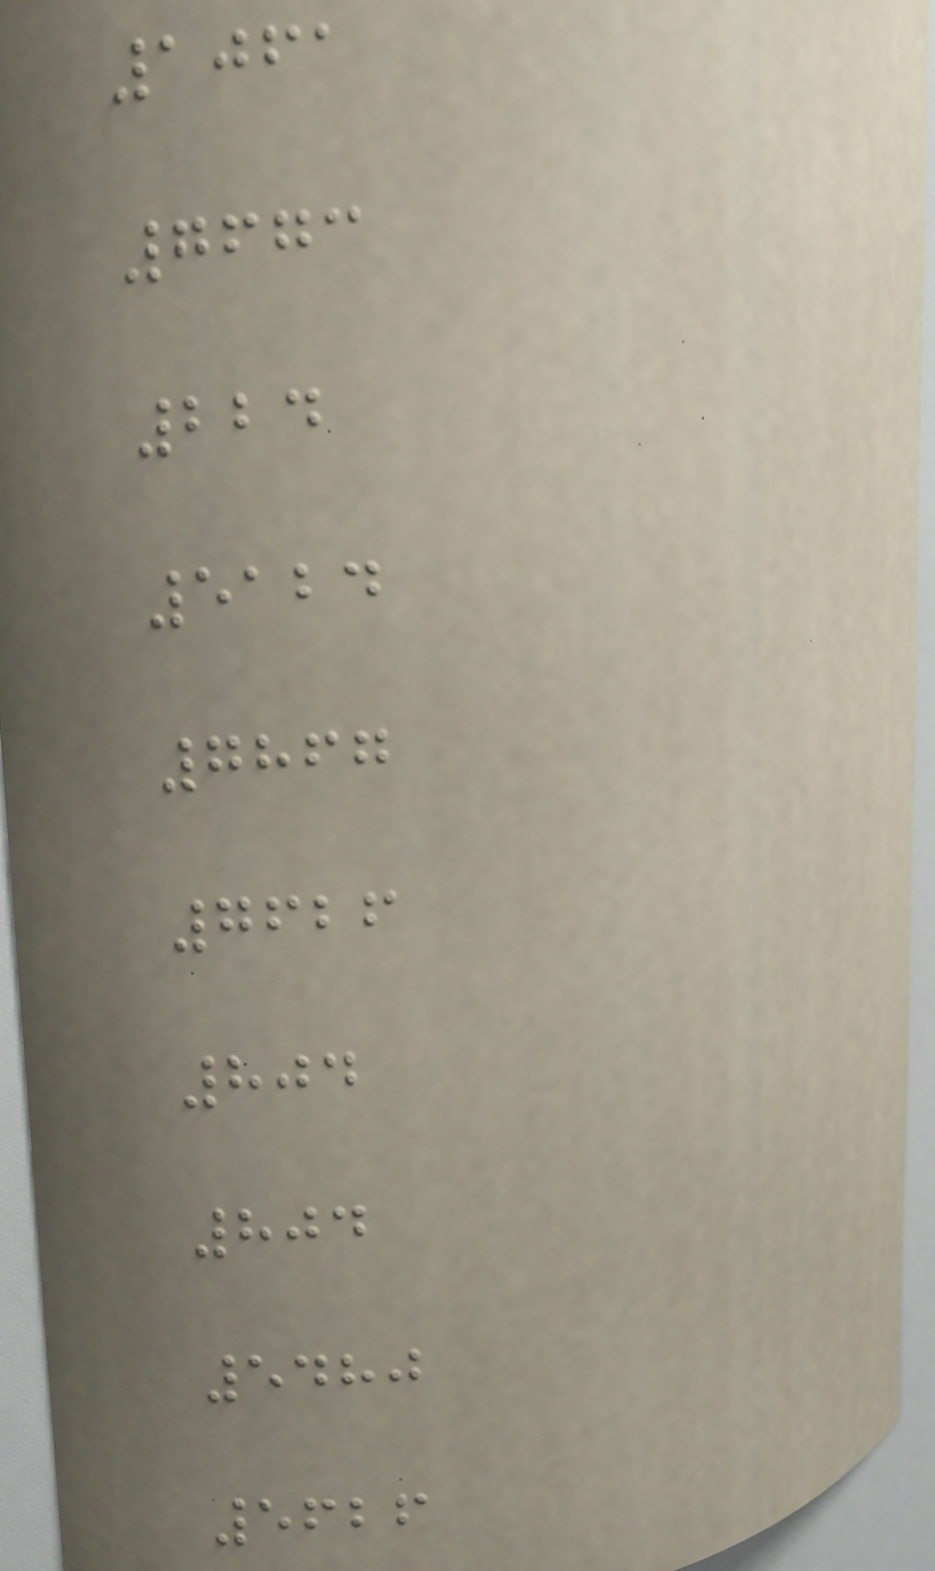1061
7673
224
5124
7867
7626
804
804
5480
5626
